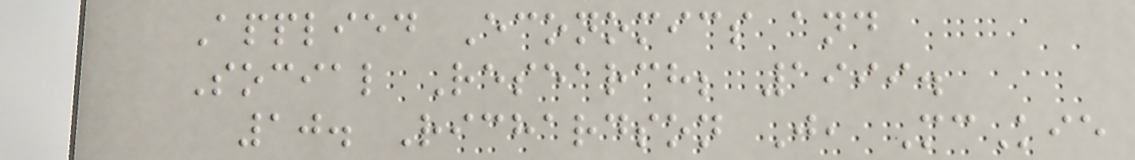Applied Economics and
Social Research; 1999.
10. Richardson J, McKie
